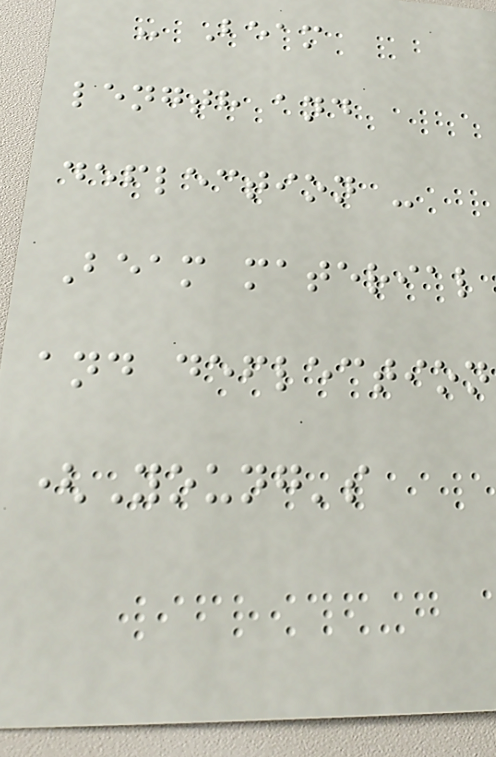- Beam
length and
deflection -
Beam material
and deflection
(Young's
